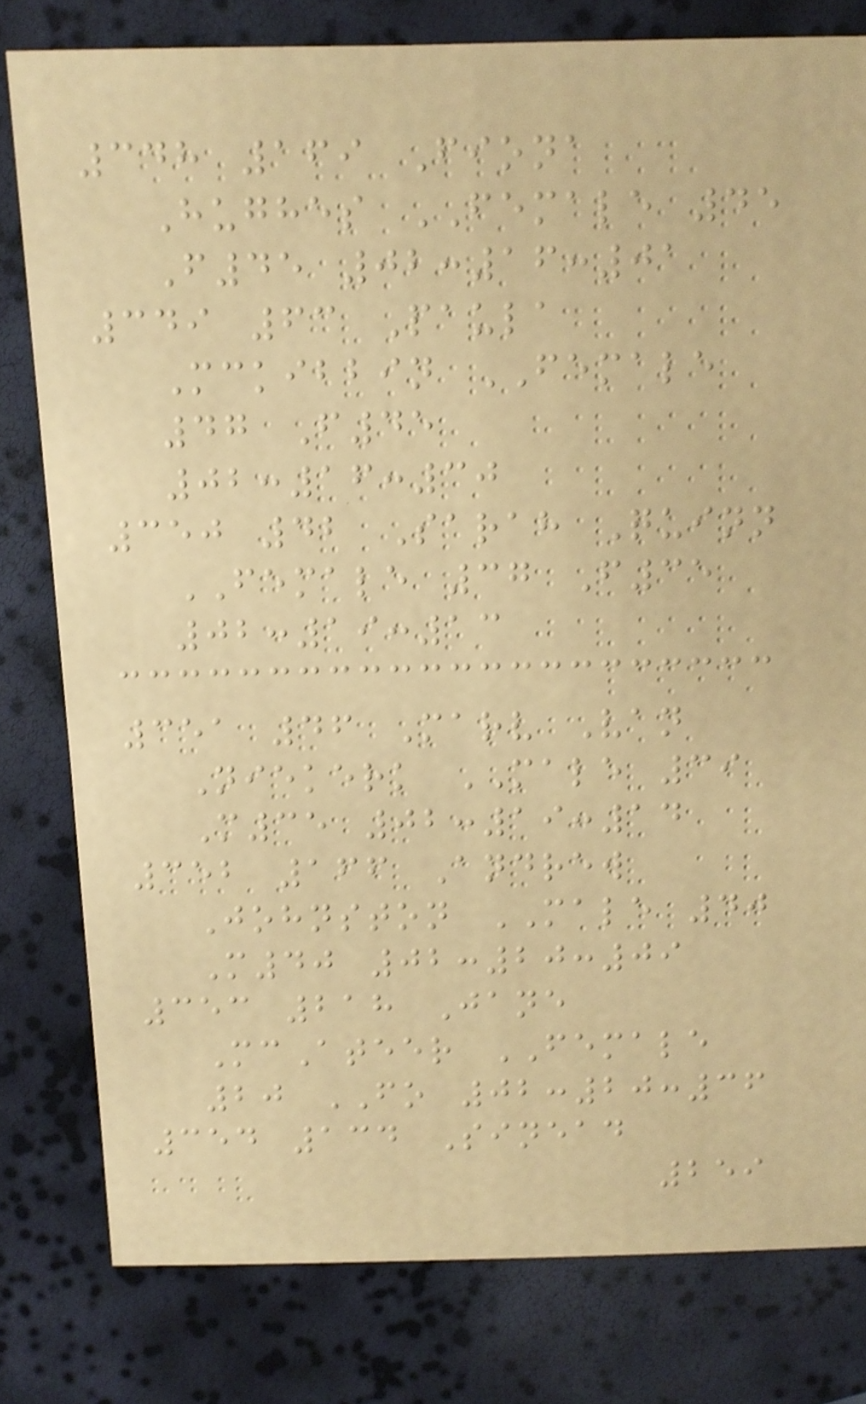348 169 Fiona
Hughes FEMALE 45
F45 02:16:01
349 63 Paula
Mckibbin FEMALE
47 F45
02:16:30
350 42 Sarah Quinn
FEMALE 37 F35
02:19:13
351 46 Marv Van
Niekerk MALE 39
M35 02:19:14
352 166 Andrew
Johnston MALE 40
M40 02:20:09
353 218 Jane
McAteer FEMALE
20 FO 02:20:36
354 134 Sinead
259
